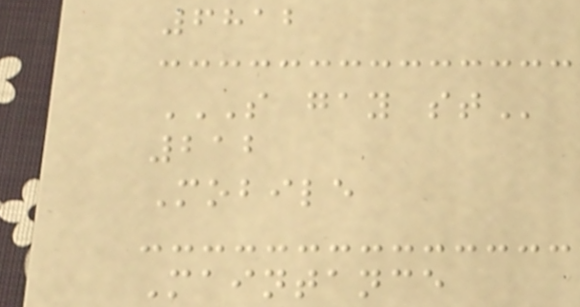6812
S GAY ST
212
Mobile
Maintance
